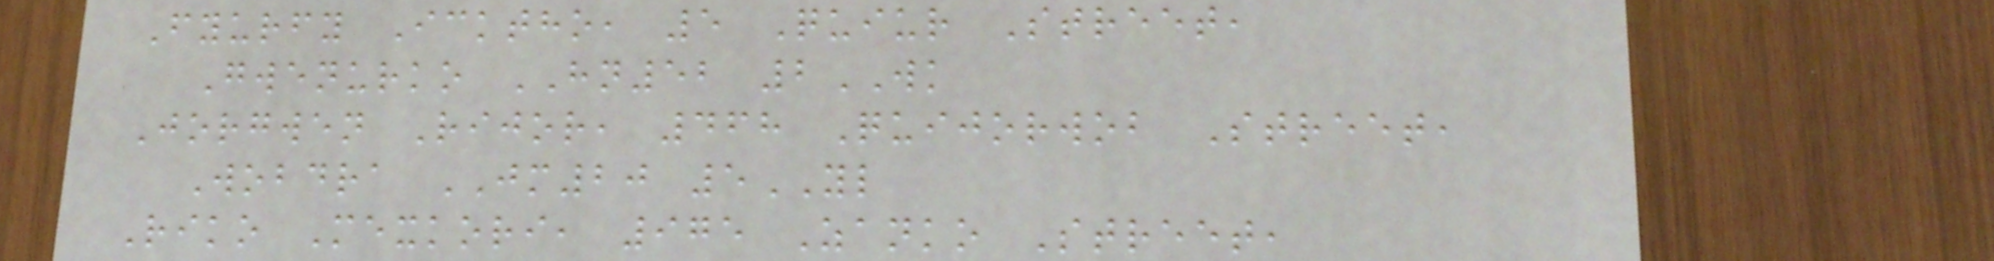Fyurfy Icktho, 5 Quiur Street,
Gwenurko HN52 2WK
Jorgwen Rijor, 468 Quijorwob Street,
Wobdra JM20 5YL
Riko Mexkori, 975 Zanko Street,
